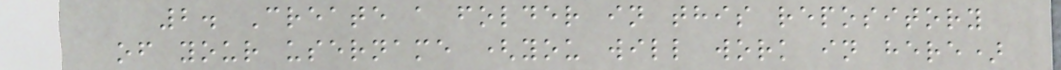2. Create a folder in this repository
of your username (you will work in here)
